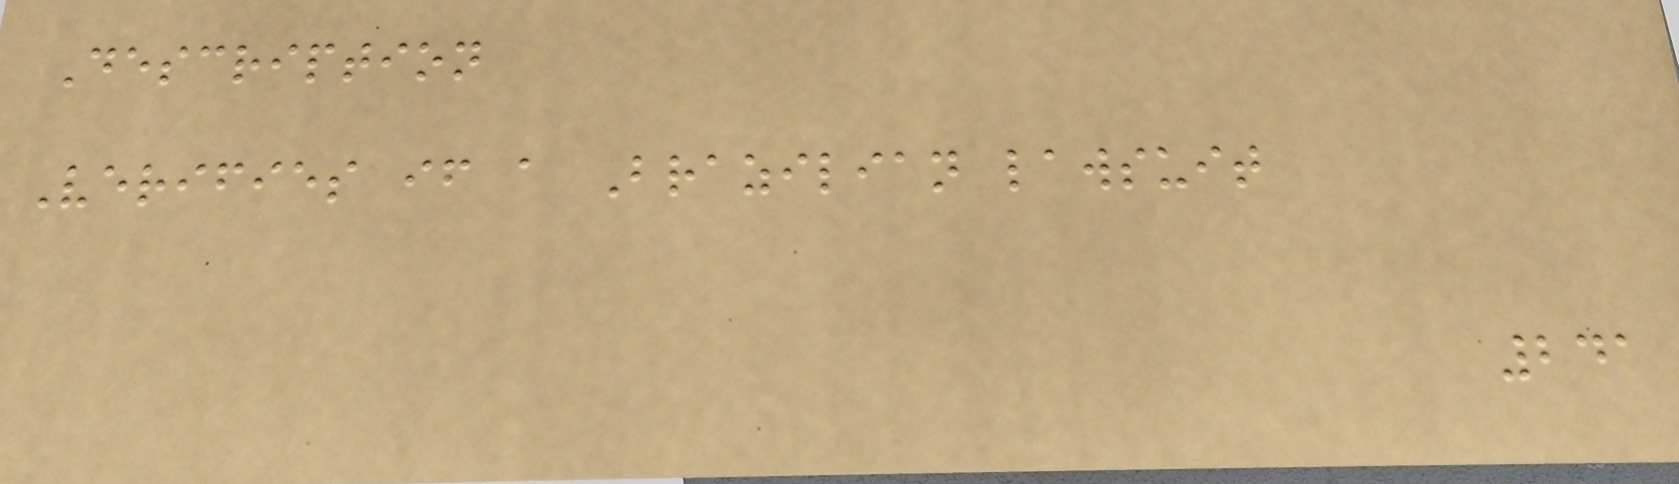Description
Verifies if a Brazilian lawsuit
241
